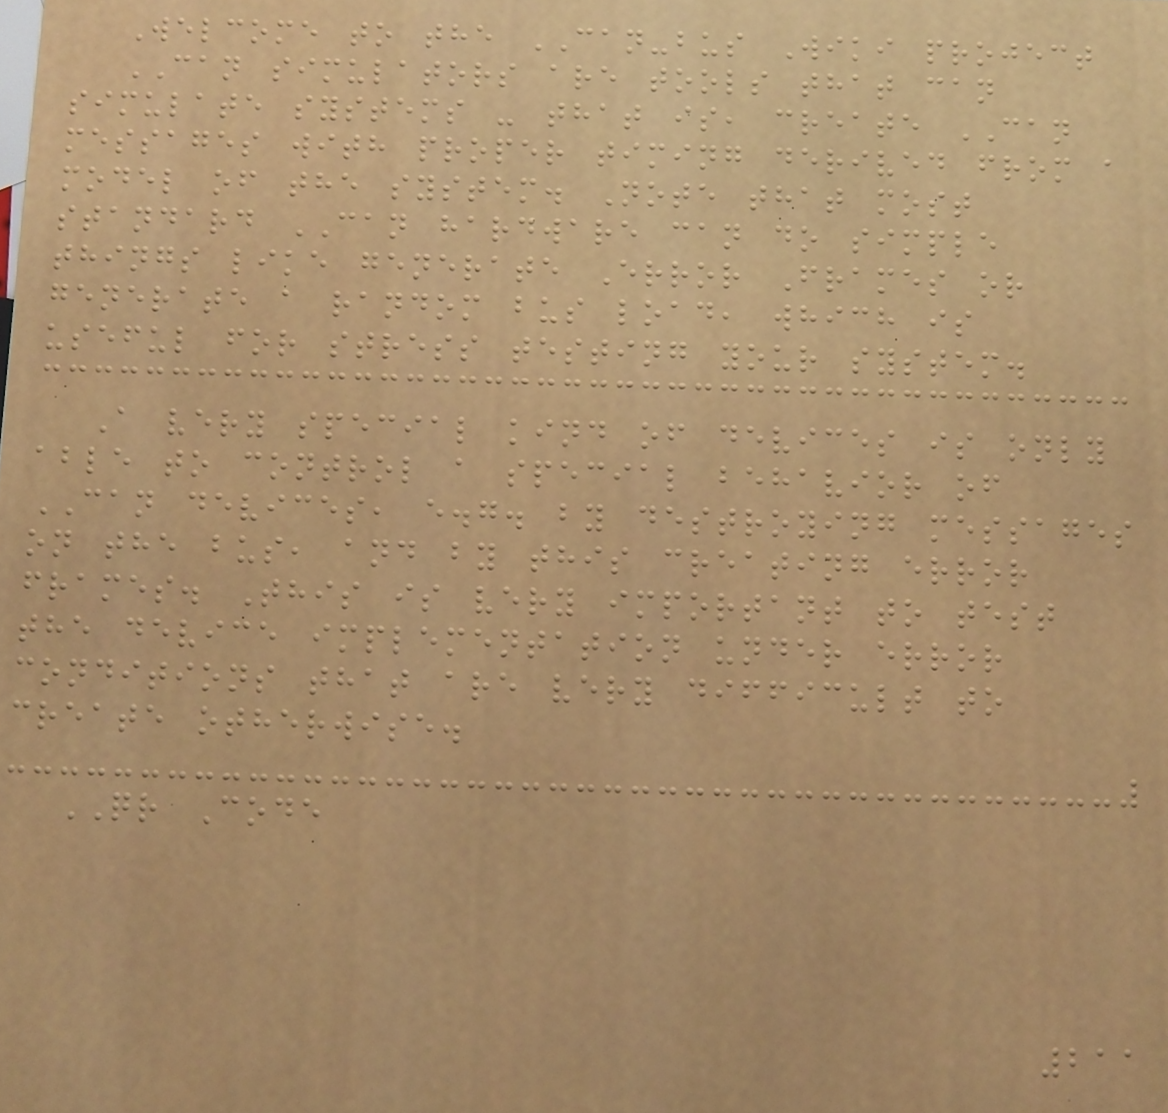Welcome to the CAN-bus Wiki project
CAN simulators are tools that can
simulate systems - that is, create CAN
messages with proper timing derived from a
model of the system. Note that most
standard CAN hardware can do simple
things like generate Error Frames or
generate a random bus load, which is
useful for stress testing your system.
A very special kind of devices is only
able to control a special behavior of
CAN devices, e.g. by destroying messages
on the bus, and by this creating error
frames. This is very important to test
the device implementation under error
conditions that are very difficult to
create otherwise.
QR Code
211
